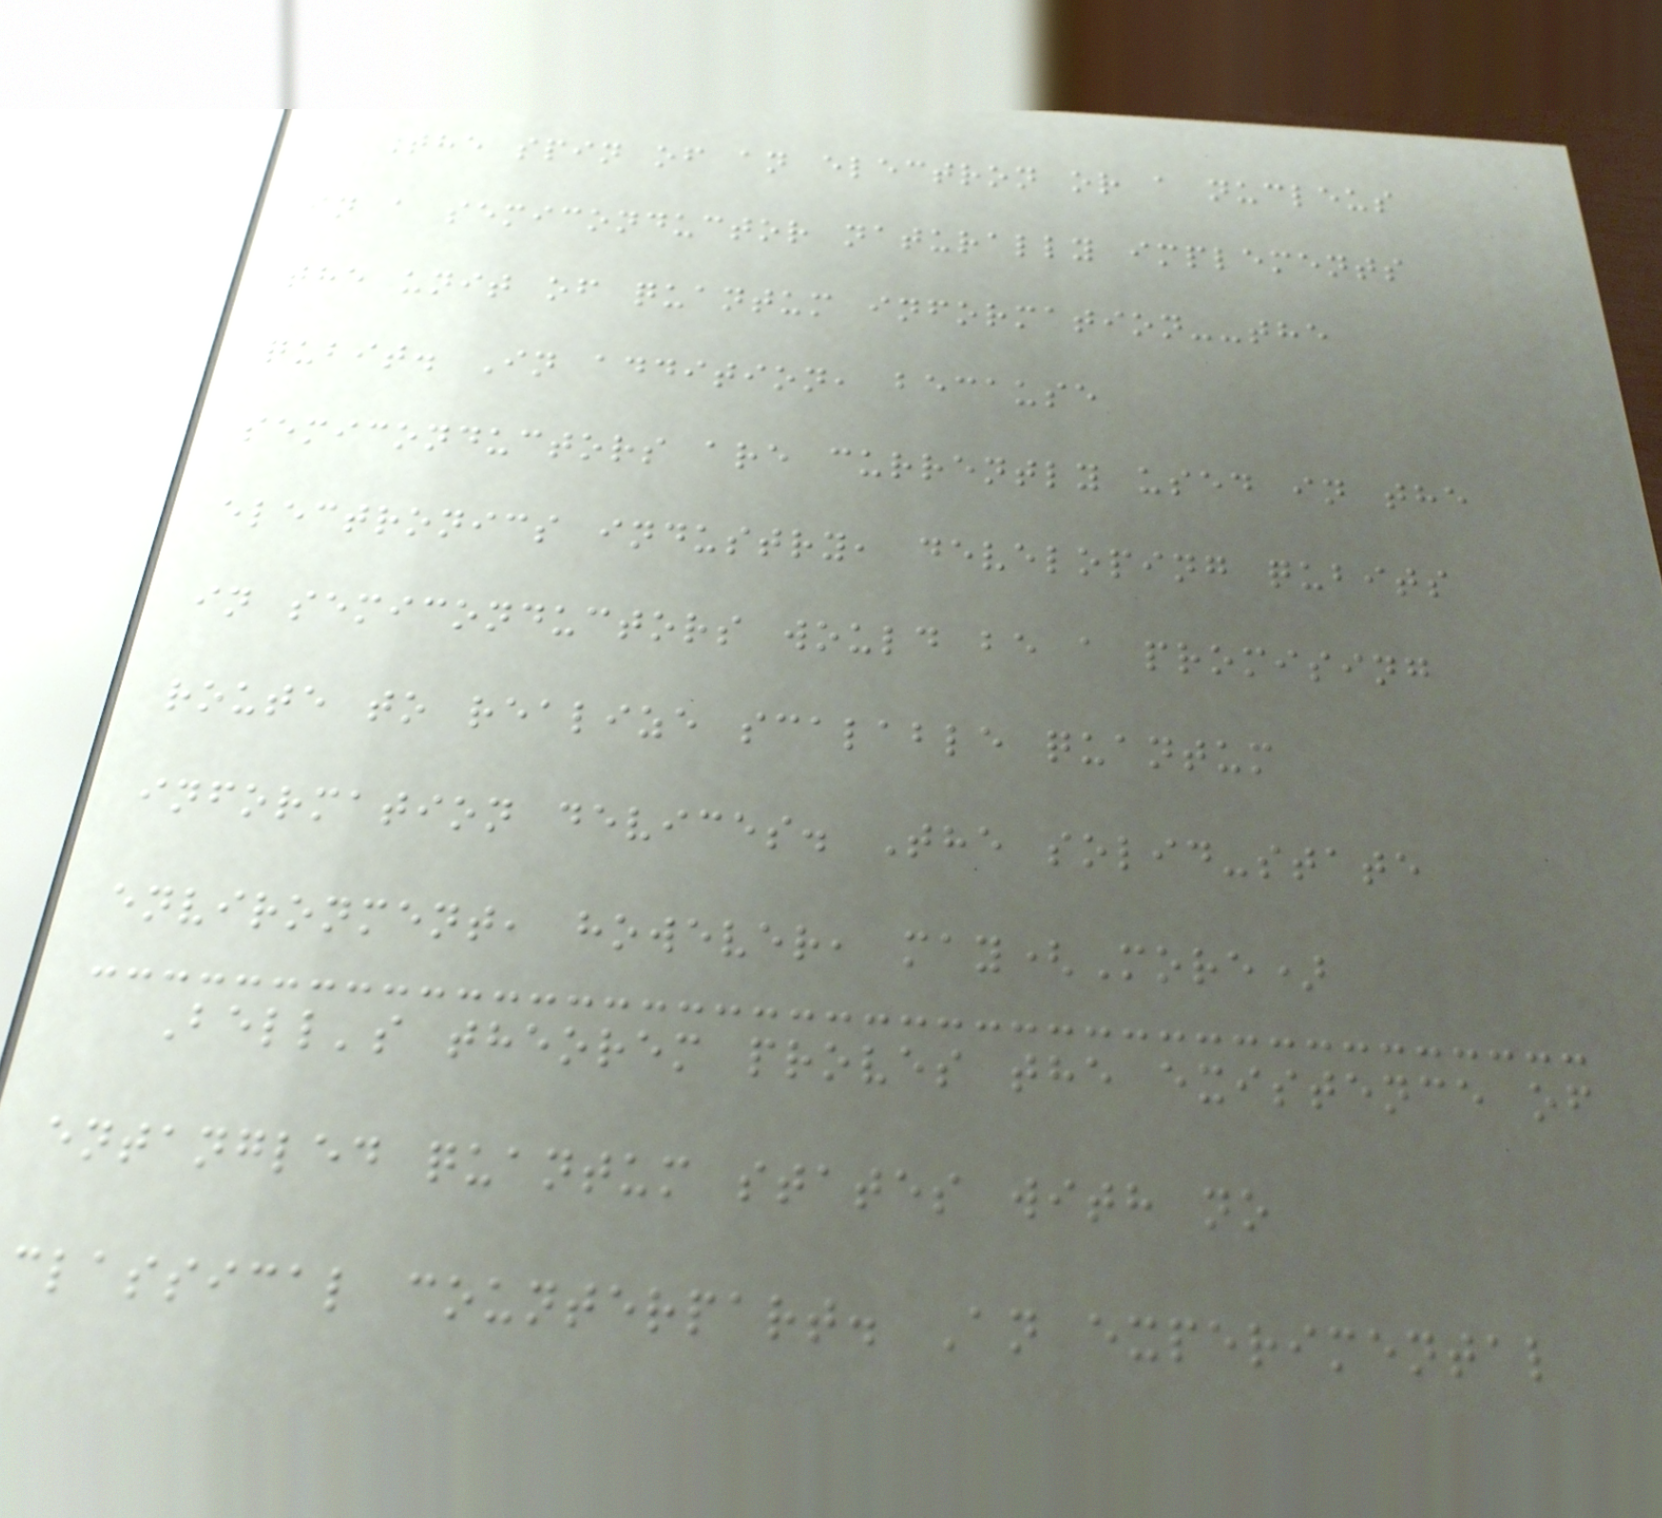The spin of an electron or a nucleus
in a semiconductor naturally implements
the unit of quantum information--the
qubit. In addition, because
semiconductors are currently used in the
electronics industry, developing qubits
in semiconductors would be a promising
route to realize scalable quantum
information devices. The solid-state
environment, however, may(More)
Bell's theorem proves the existence of
entangled quantum states with no
classical counterpart. An experimental
